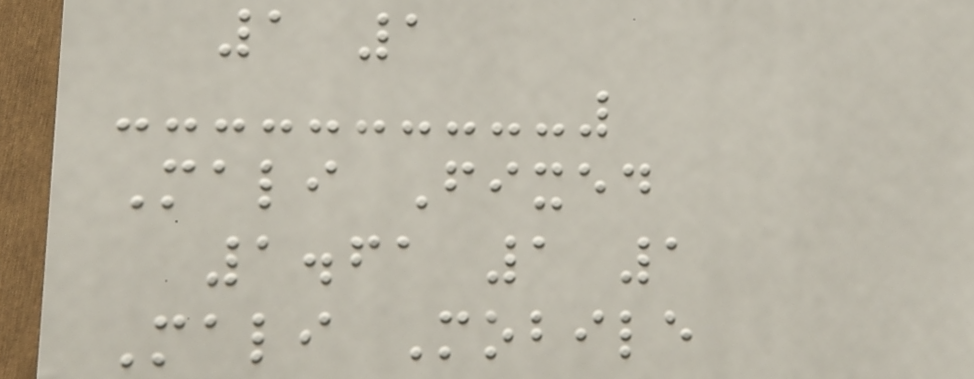1 1
Mali Fixed
1.61 1 1
Mali Mobile
